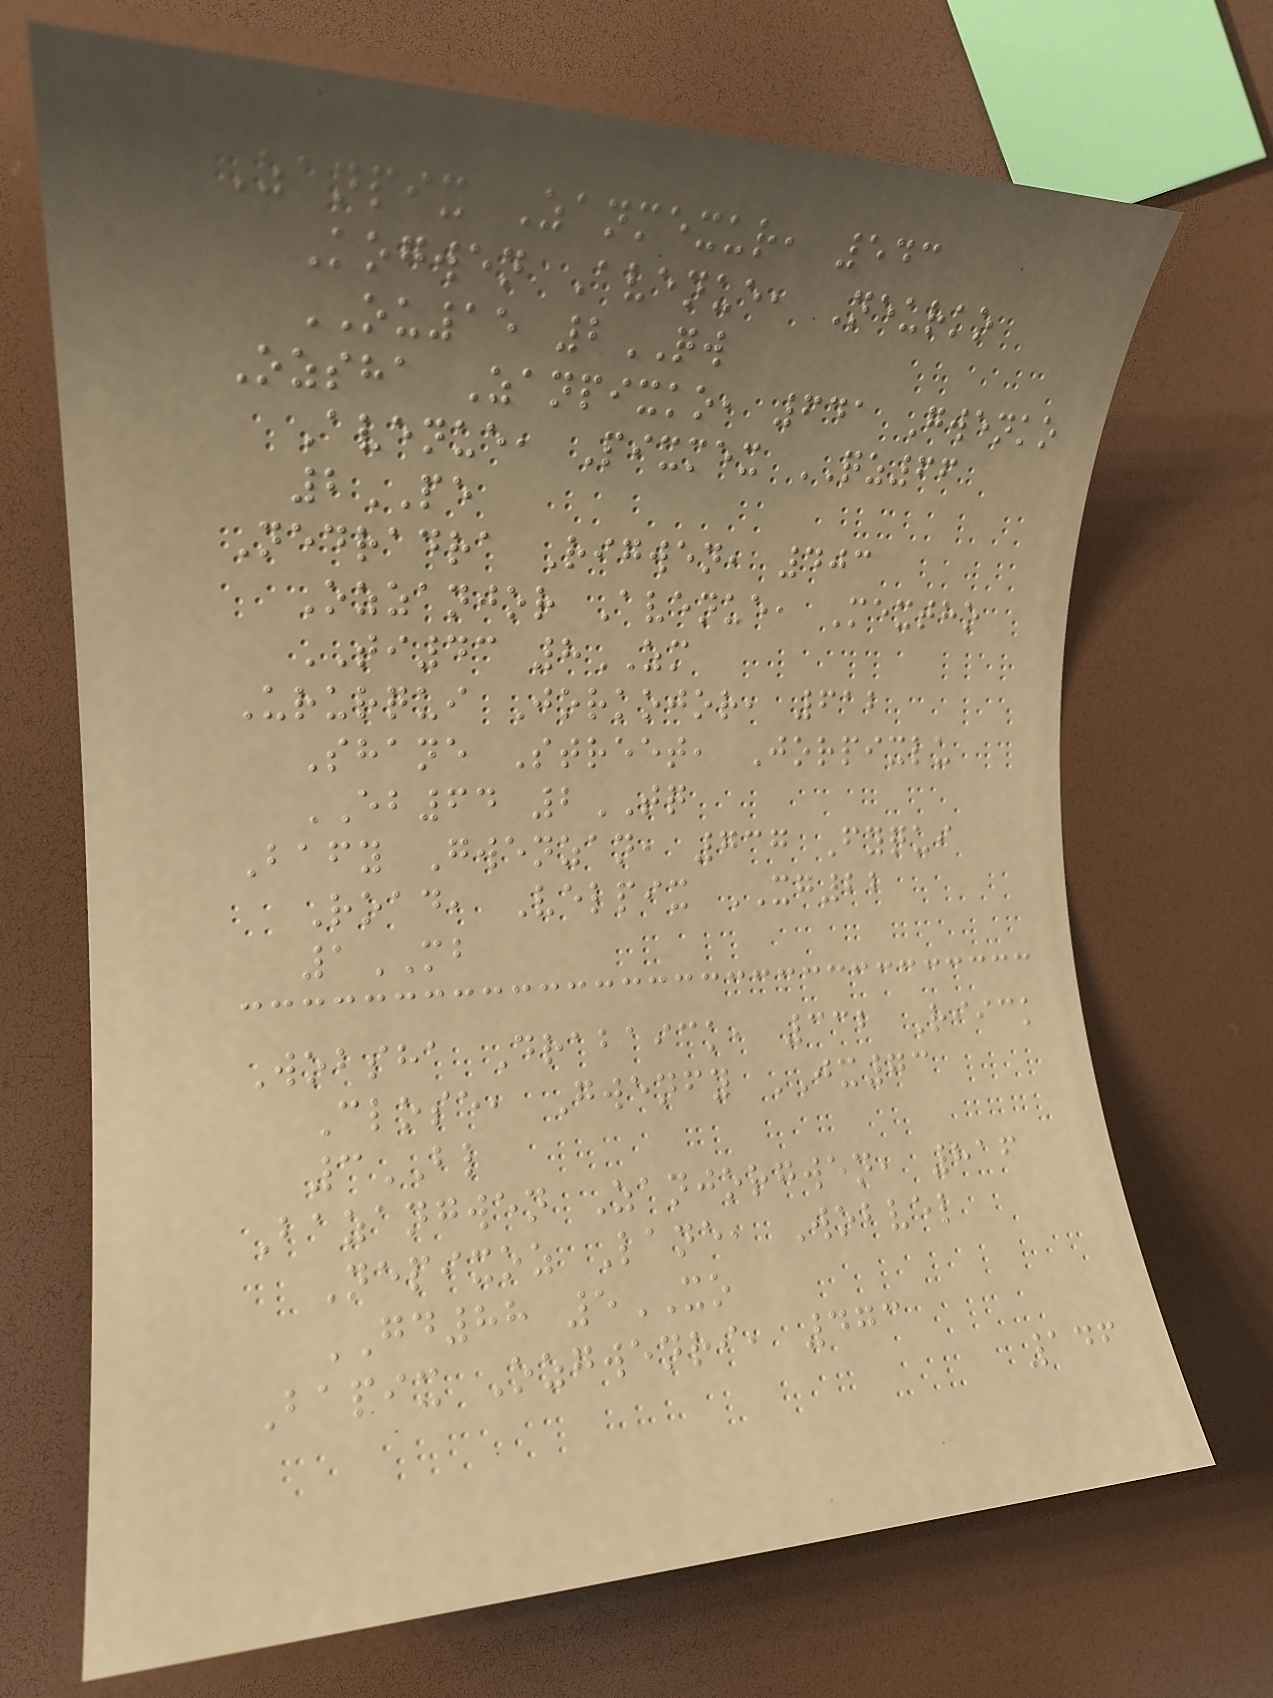Zanpix Zanmexur, 543
Kogwen Avenue, Neurko
OU15 2QW
Ozsha Zanpixko, 641 Gwenko
Avenue, Pixmex QZ66
2PE
Nedradra Rigwen, 403
Ozzanjor Avenue, Mextho
TI43 8ZM
Ururqui Jorkojor, 612
Shane Street, Jorpixlu
EB64 2TQ
Bafy Gwenzan, 737 Fyqui
Road, Velpix XG22
1MB
Wobsha Drabaick, 332 Riick
Close, Gwenfy JX73
3BL
Bazangwen Zanjorgwen, 816
Nepixoz Lane, Wobvel
GD88 5XO
Bapix Ozgwenri, 473
146
